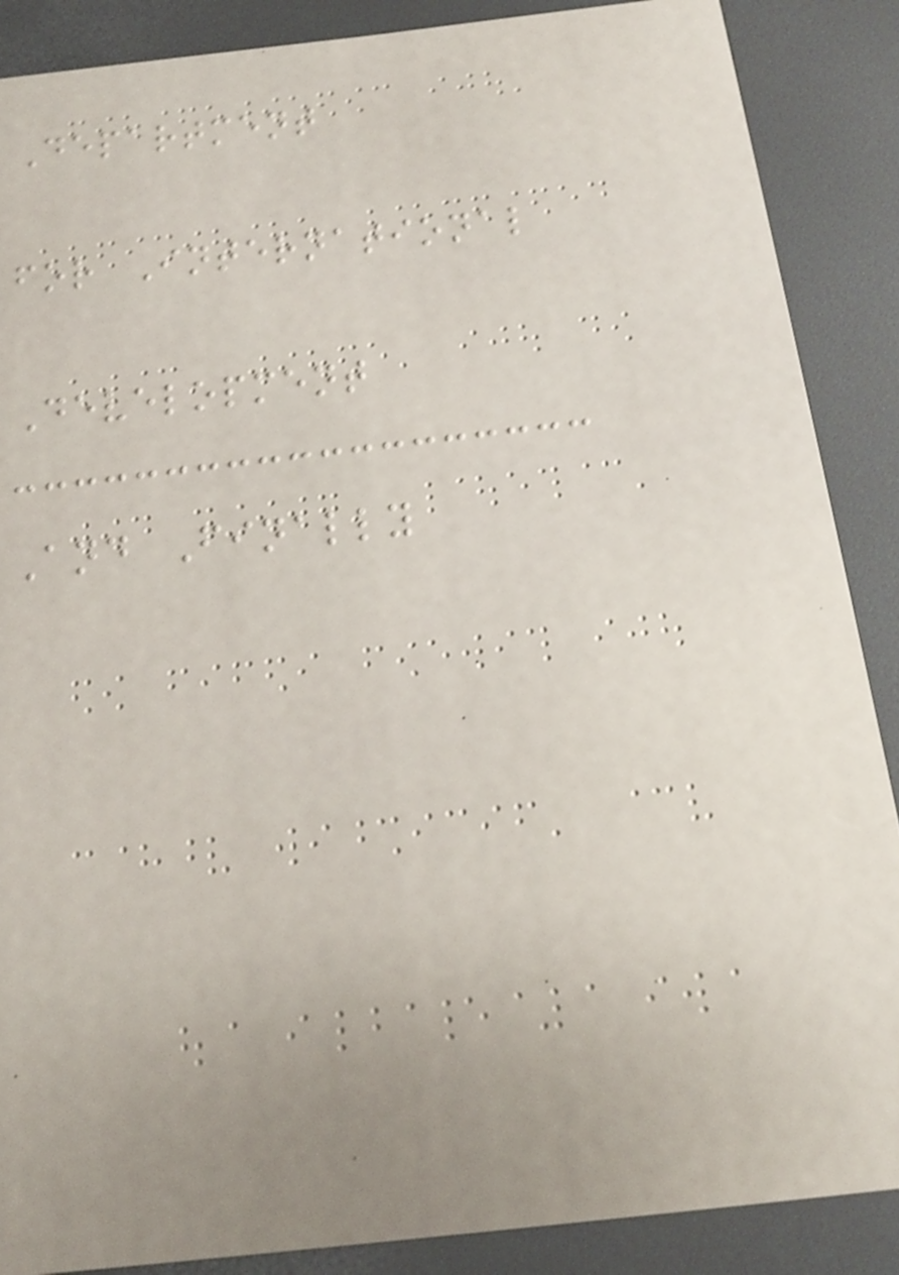Department
for International
Development
And Finally
